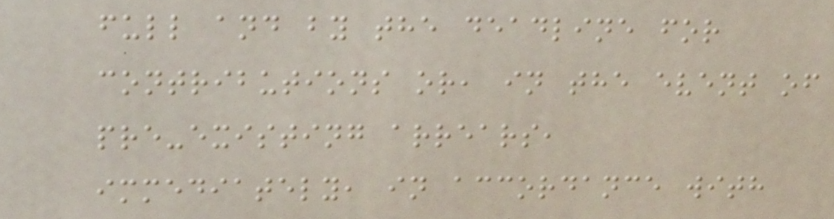full and by the deadline for
contributions or, in the event of
pre-existing arrears,
immediately, in accordance with
